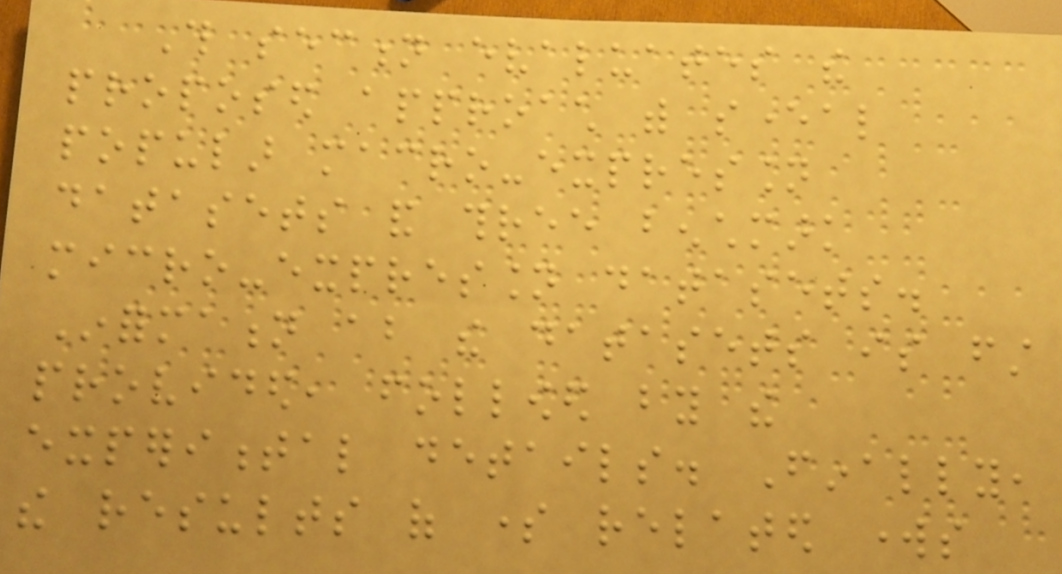This section evaluates the
proposed approach with several
popular macro-expression
datasets and three benchmark
micro-expression datasets.
Information about the datasets is first
provided, followed by the
experimental details. Finally,
the results of some related works
